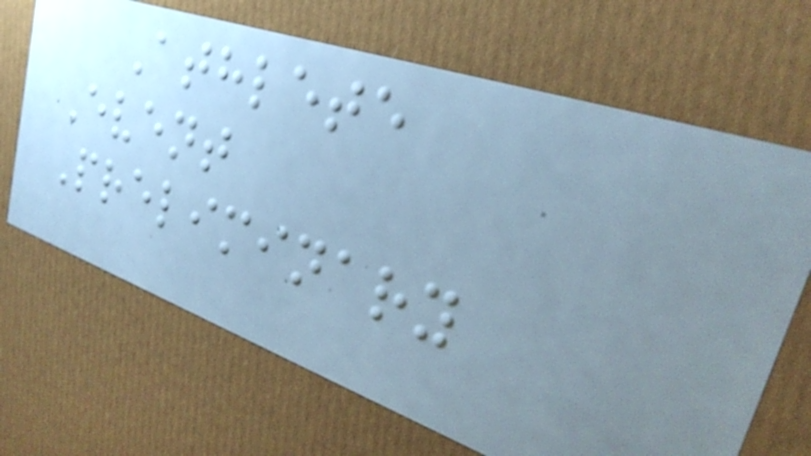Athlete
Event
Preliminary
